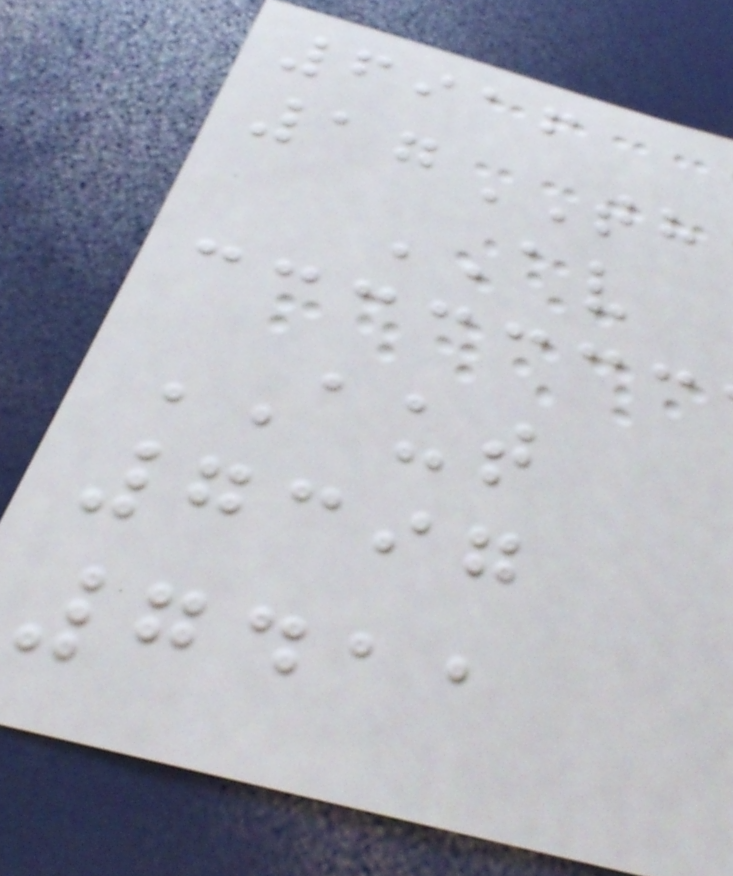6916
17TH
AV
AUT
7397
7411
